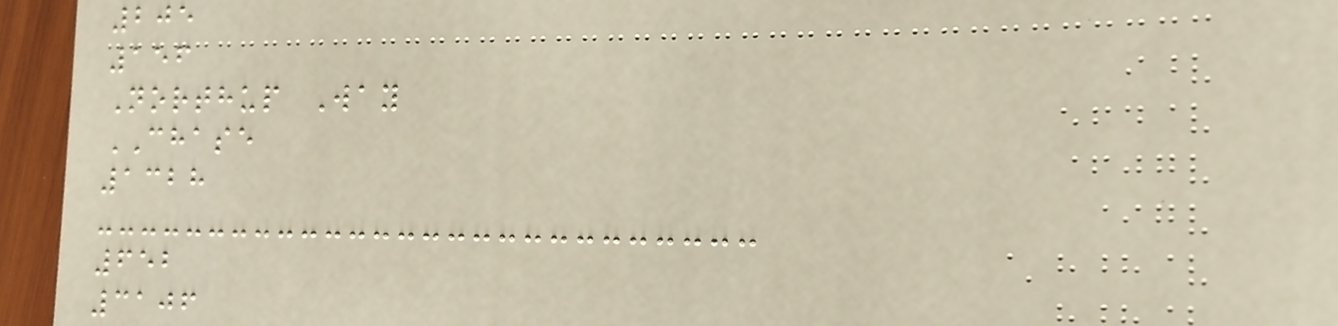205
156
Northup Way
CHASE
1328
652
3106
